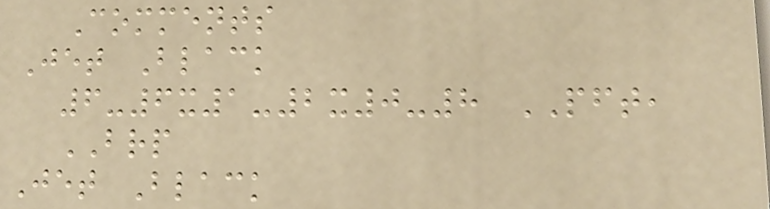Comments
Jet Black
6-6x1-2x0-8 PFT,
BRP
Jet Black
